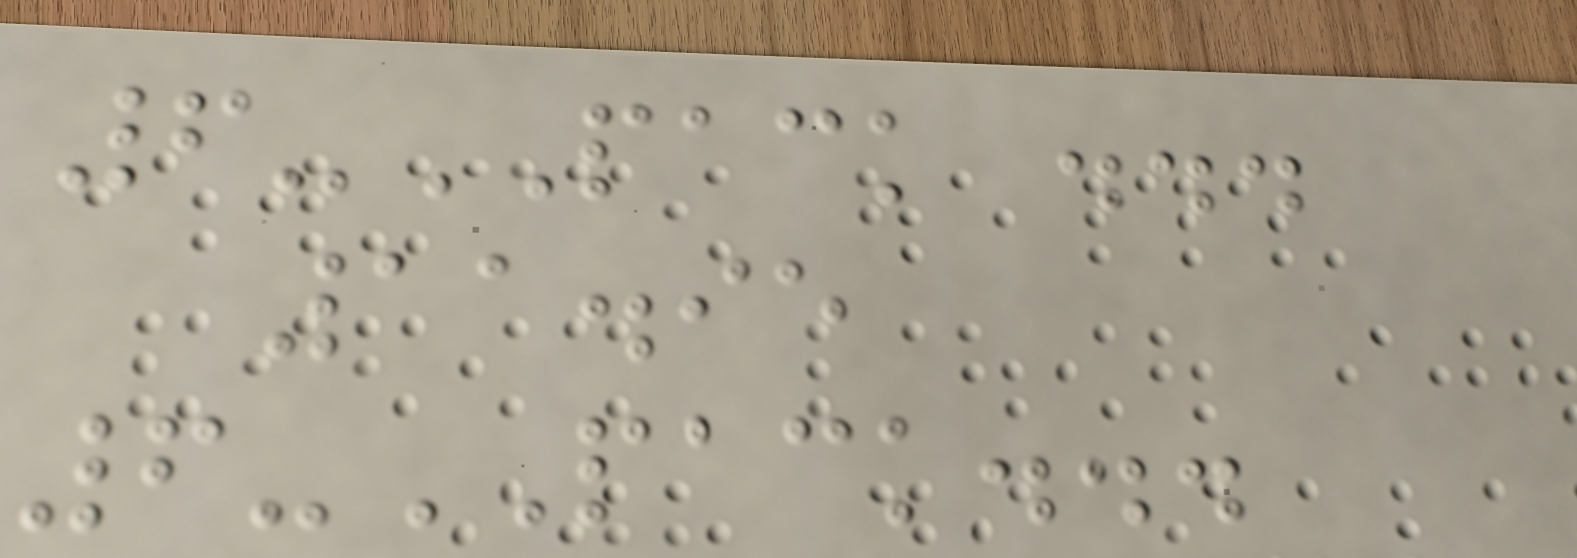6-PACK ...
11.95
6-PACK...
